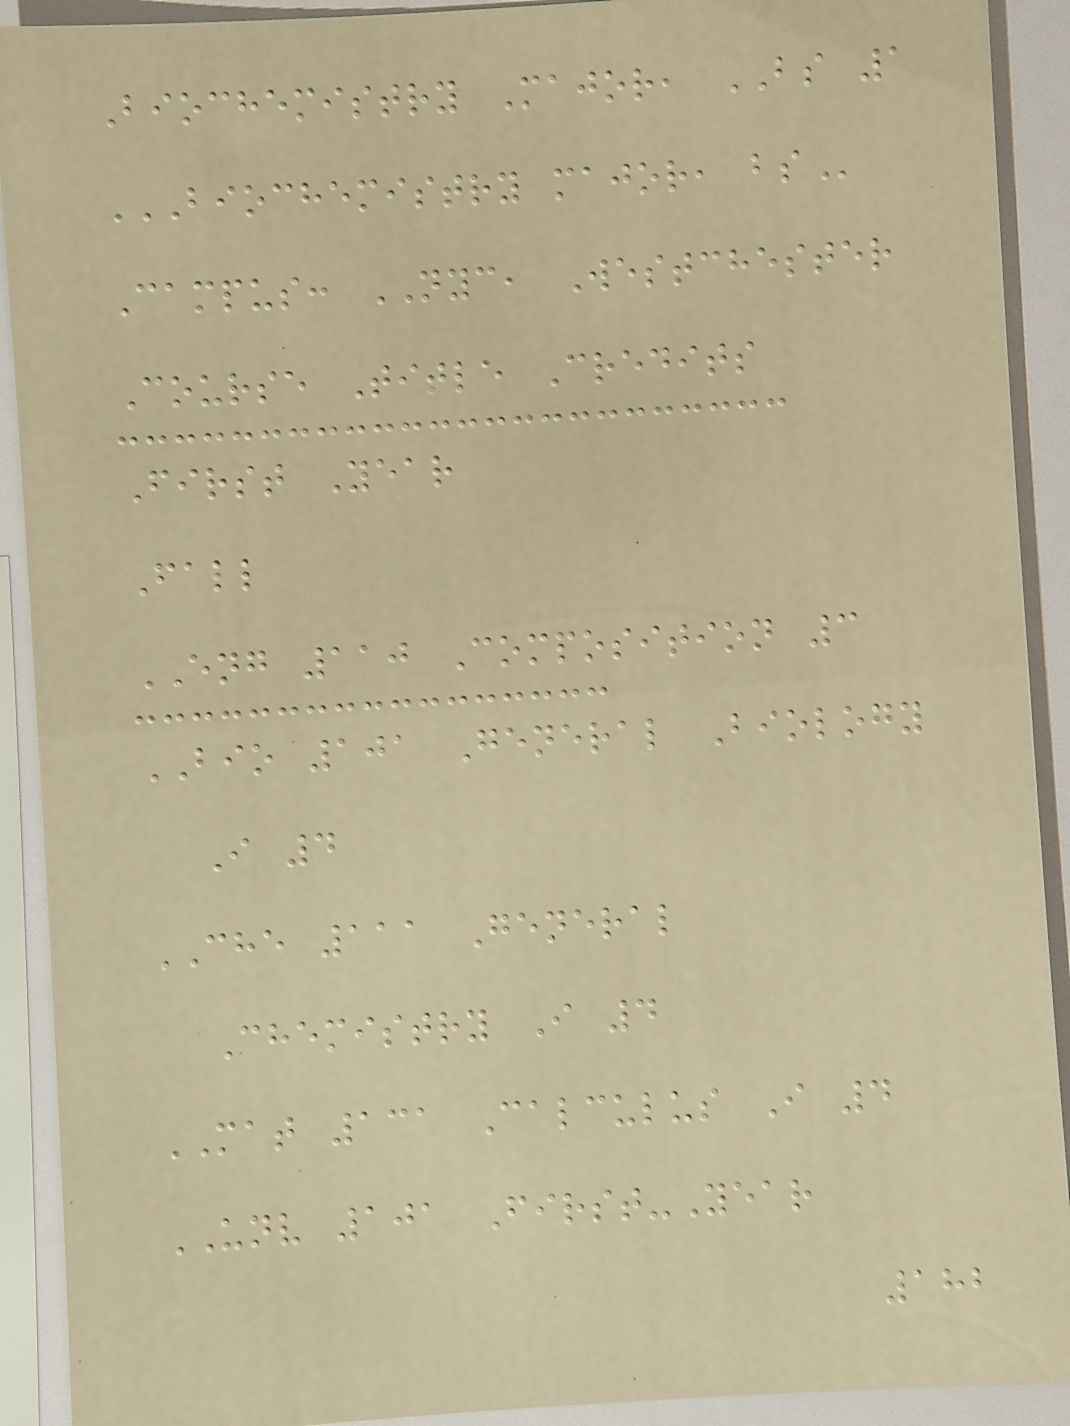Biochemistry Major, BS 1
BIOCHEMISTRY MAJOR, BS
Campus: NYC, Westchester
Course Title Credits
First Year
Fall
ENG 110 Composition 3
BIO 101 General Biology
I 4
CHE 111 General
Chemistry I 4
MAT 131 Calculus I 4
UNV 101 First-Year
182
